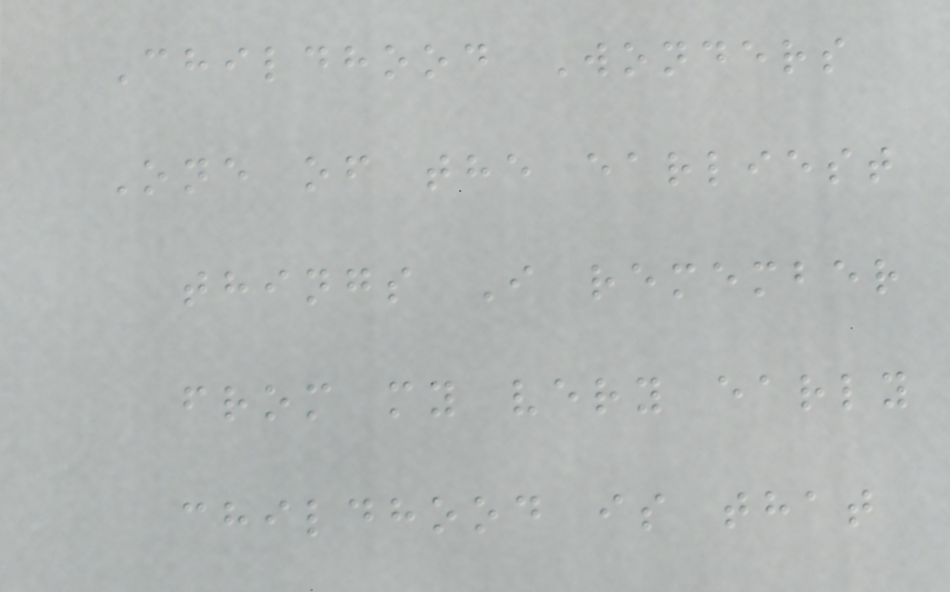Childhood Wonders
One of the earliest
things I remember
from my very early
childhood is that
